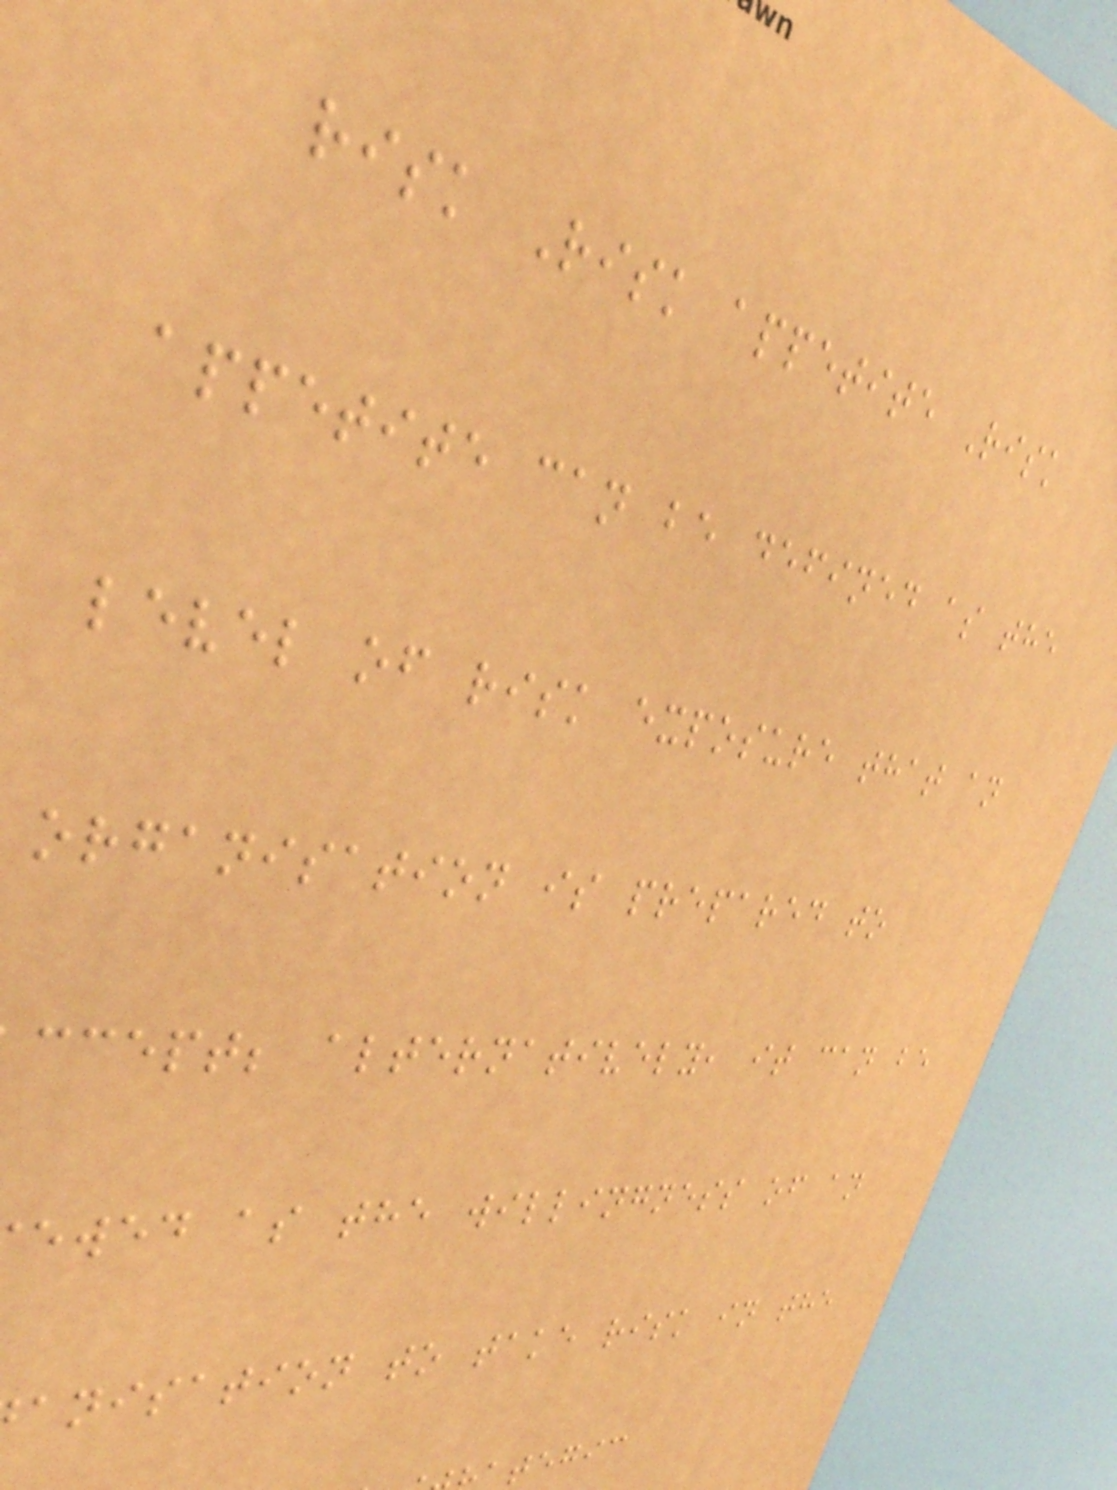risk Risk appetite Risk
appetite can be defined as the
level of risk exposure that an
organisation is prepared to
ccept; alternatively, it can be
ewed as the willingness of an
anisation to take risk in the
